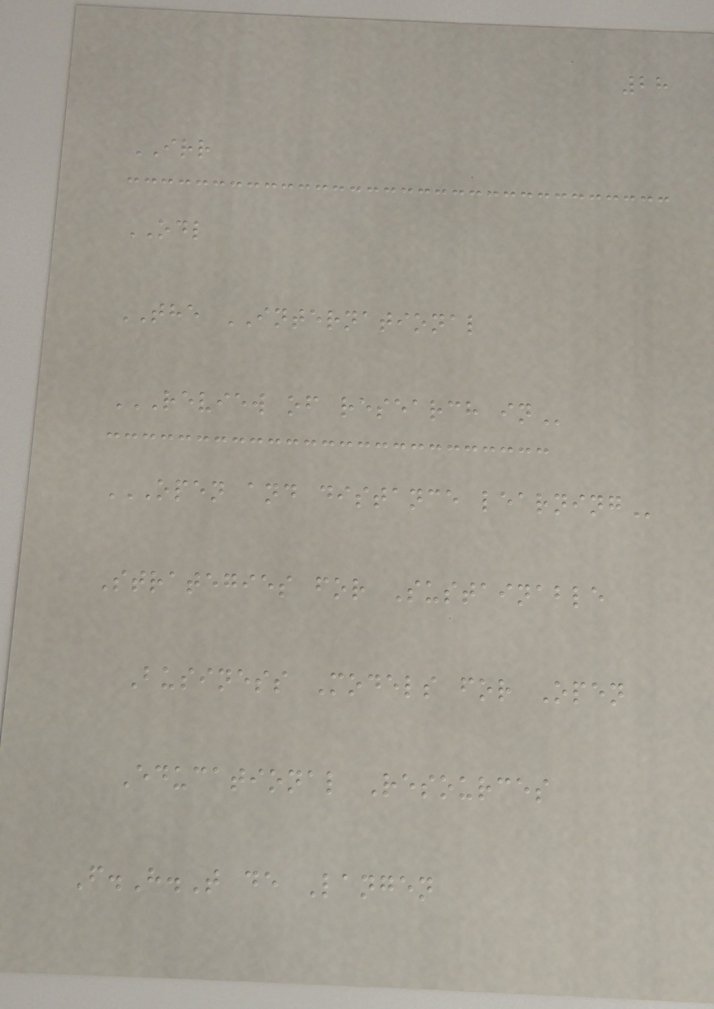28
IRR
ODL
THE INTERNATIONAL
REVIEW OF RESEARCH IN
OPEN AND DISTANCE LEARNING
Strategies for Sustainable
Business Models for Open
Educational Resources
F.H.T de Langen
